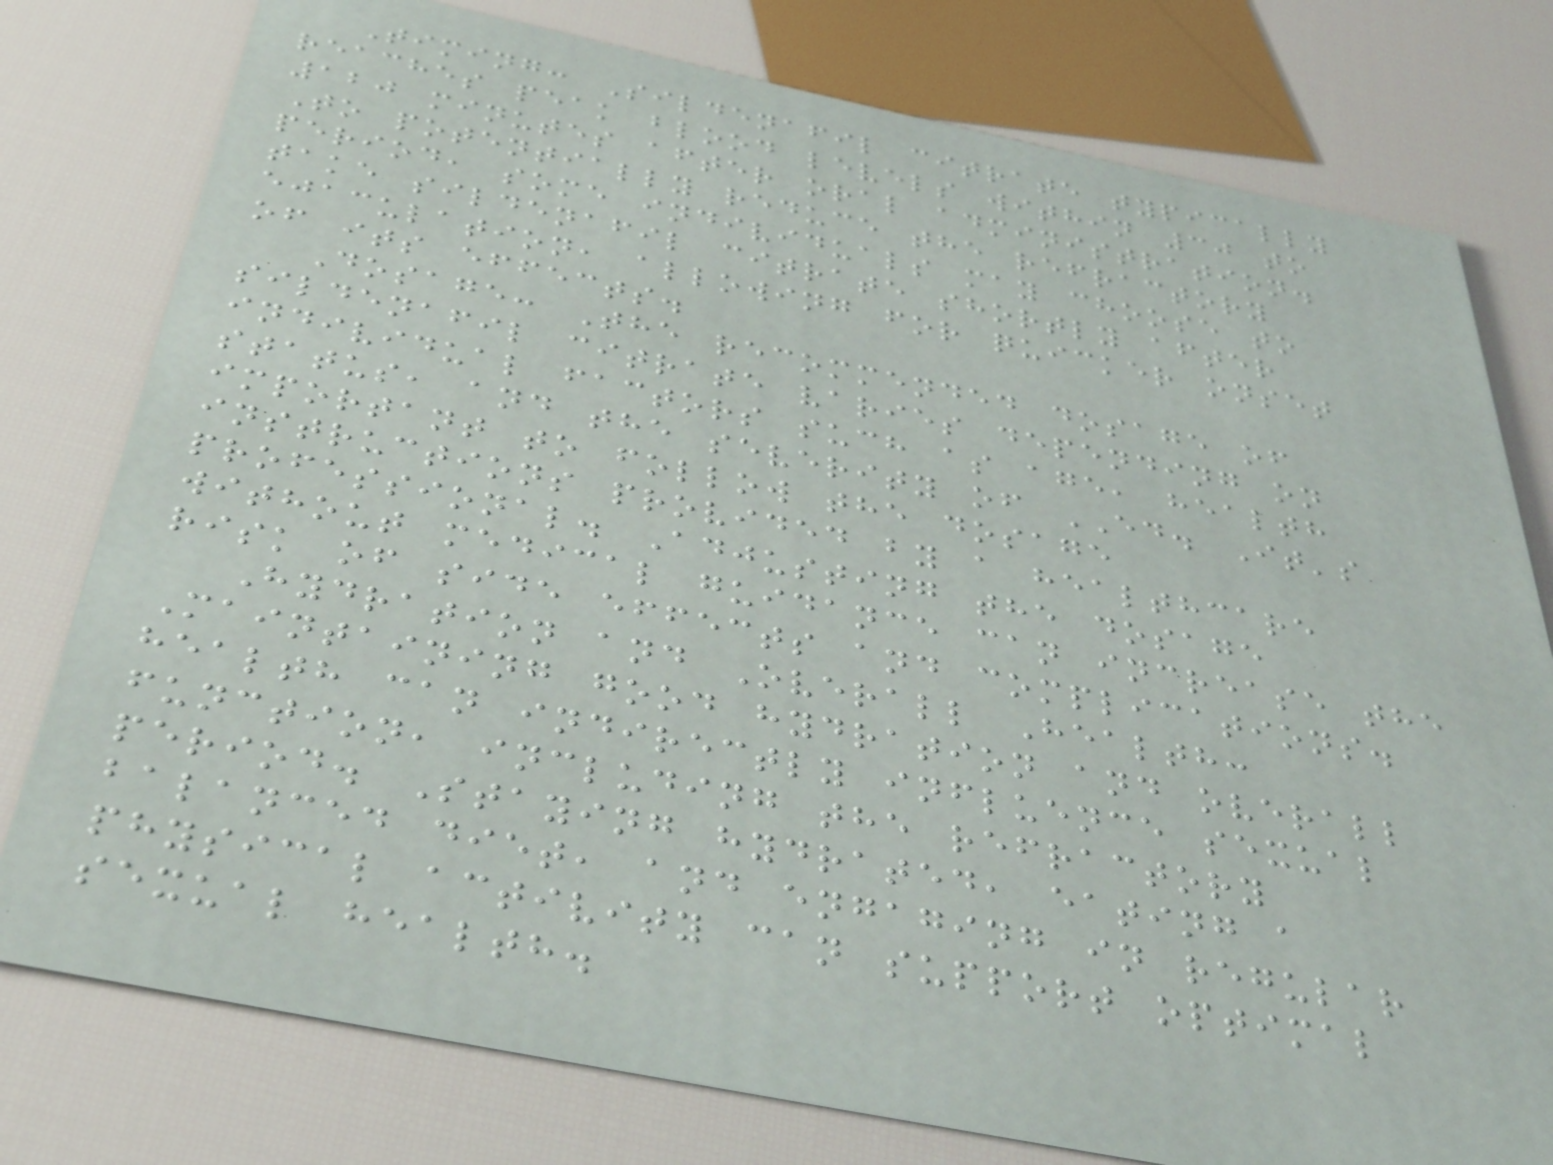Timing: Sildenafil citrate typically
reaches peak blood levels within 30 to
120 minutes after oral administration.
To potentially reduce the refractory
period, some individuals may choose to
take sildenafil citrate shortly after
ejaculation, allowing for quicker onset
of its effects.
Dosage: The recommended dosage of
sildenafil citrate varies depending on
individual factors such as age, health
status, and the severity of ED. It's
important to follow the dosage
instructions provided by a healthcare
professional. Adjusting the dosage
without medical guidance can increase the
risk of side effects and complications.
Hydration and Overall Health:
Maintaining good hydration and overall
health can indirectly influence sexual
function, including the refractory
period. Staying hydrated, eating a
balanced diet, and engaging in regular
physical activity can support optimal
sexual health.
